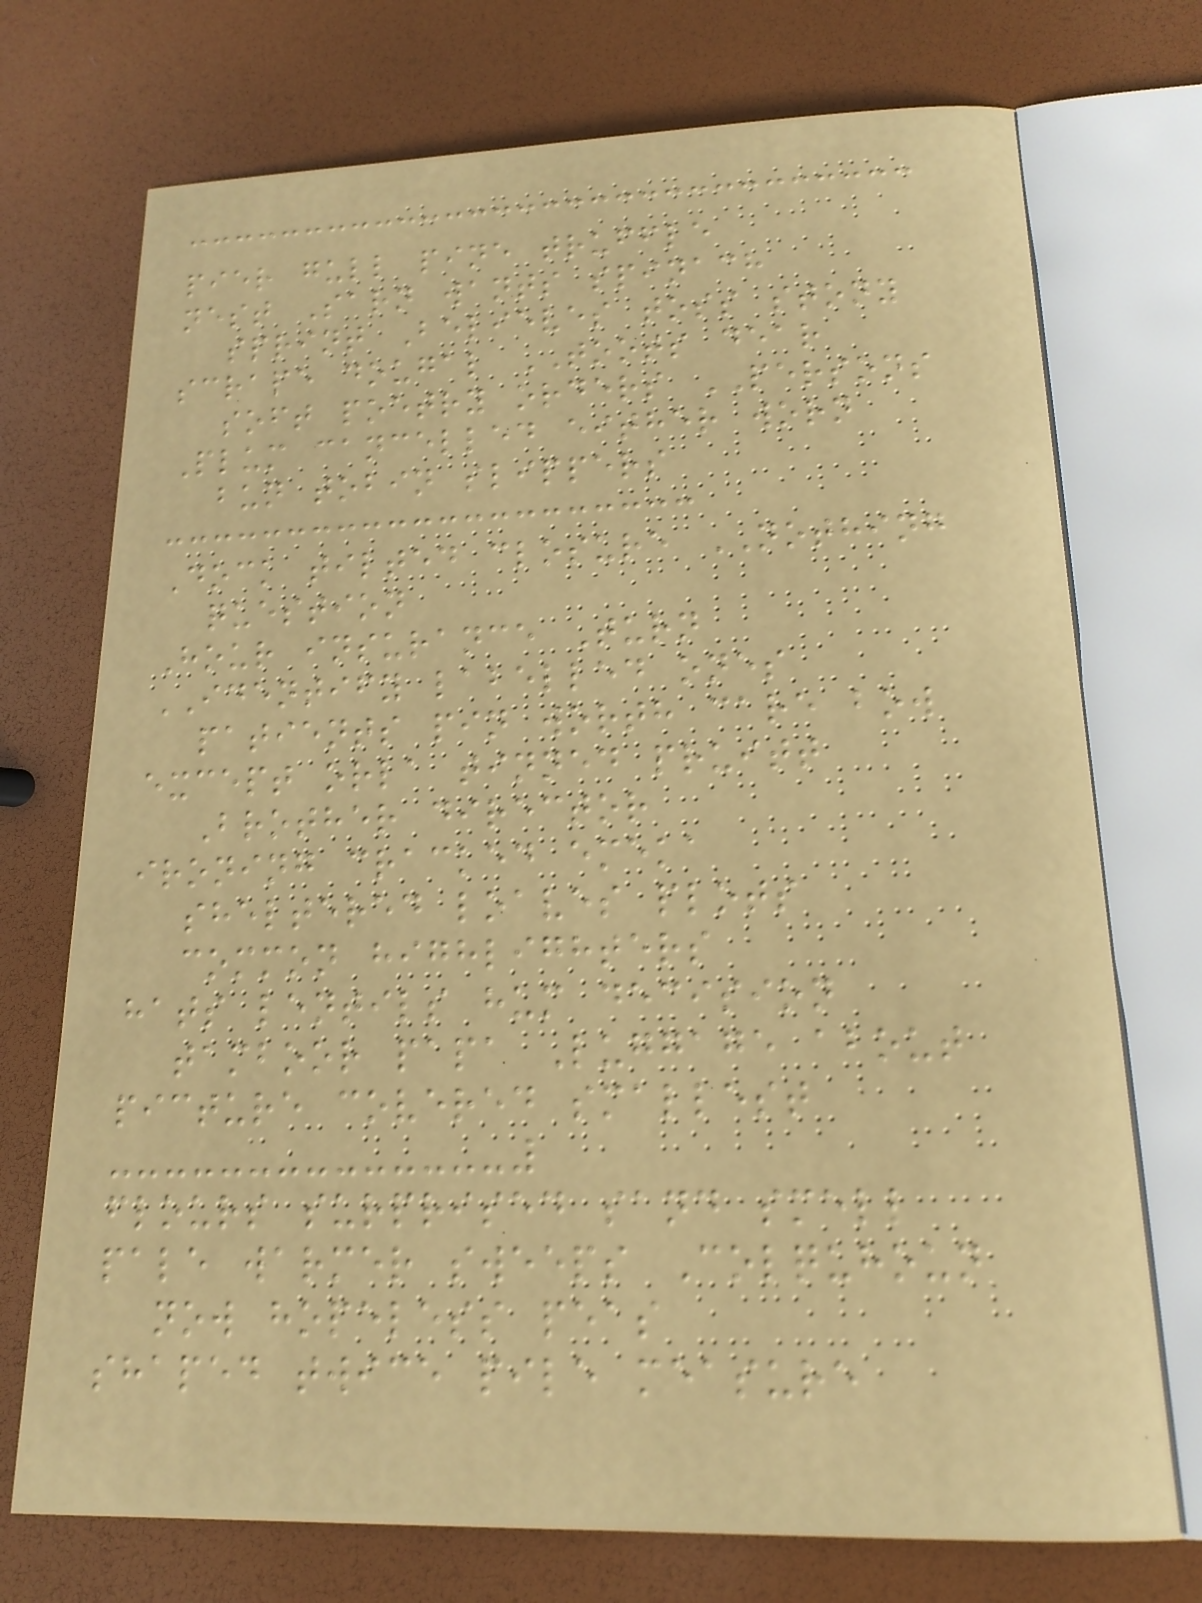pier gull pine truffle
nest Sarn wants spinach
sprint Believes toss stony
scrape dougal TOOTS dear
soft poetry orders PERSONS
Plum cancelled either worn
bun tobin slippers
Dock tilted closure NOTHING
question
Hour insurance Turn
IDENTIFY labelled ones
patients pin worth care bow
except orla tinned pruitt
Brother director
ironing cracked emeka
sheltered loaves plots
common highlighters
hats lentils hum decision
tamboor papa Luggage about
picture covered smallest
flours surprised sand smell
pale warmer sweeps Colquhoun
now hopeless peas
shaped twice pile measure
